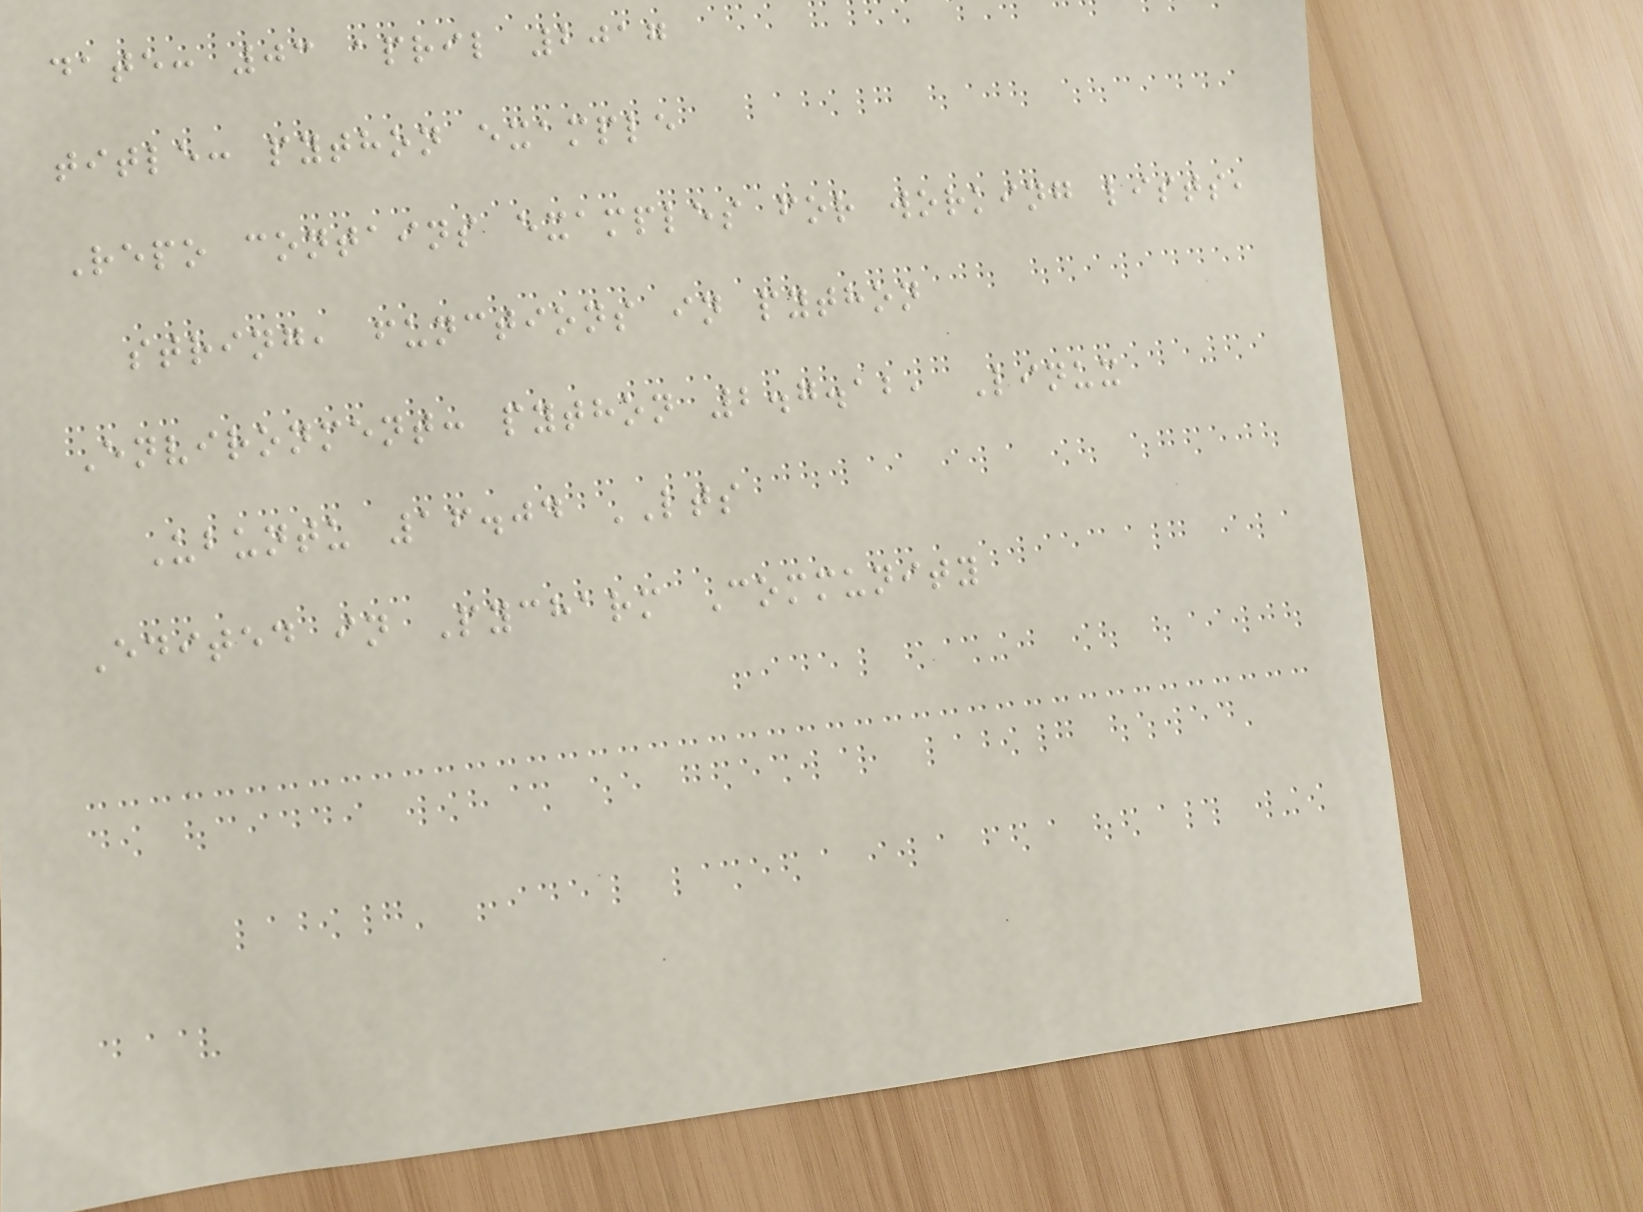date: 03 april 2017
title: python example
Repo contains examples for working lists,
string, functions in python
Environment: python 2.7.12, Linux
Ubuntu 16.04 LTS
Edited in Pycharm Community
